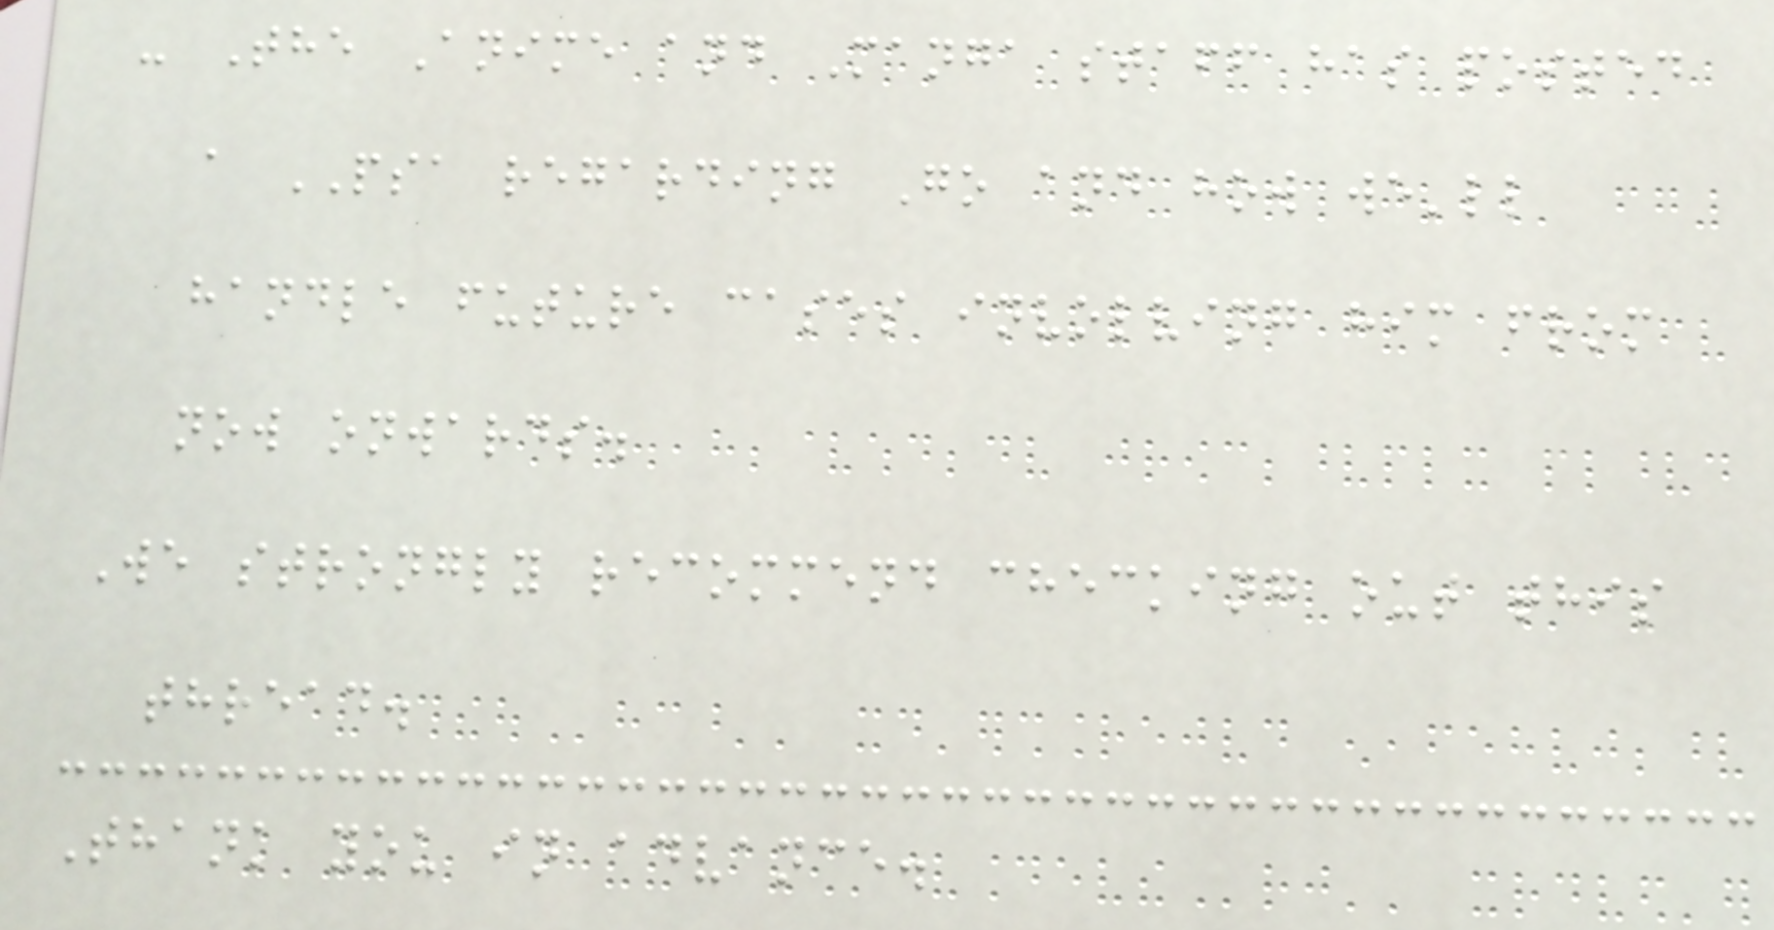- The Anime and Manga staff has posted
a PSA regarding Go and how we'll
handle future cases involving him from
now onwards.
We strongly recommend checking out this
thread.
Thank you in advance.
